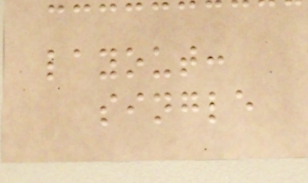layout:
single
